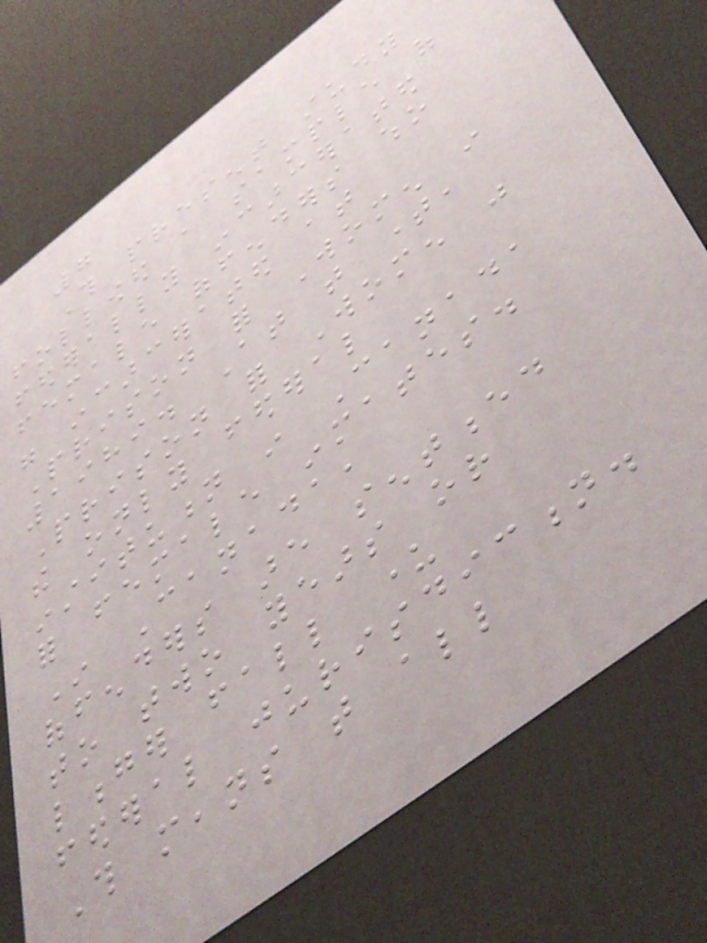7
This present study
followed a sample of
federally incarcerated
female offenders who
were incarcerated at
Prison for Women in
1989. At that time,
Prison for Women was
the only federal
institution in Canada
for female inmates.
In Canada,
offenders are sentenced
to two years or
longer fall under
federal jurisdiction.
This means that all
